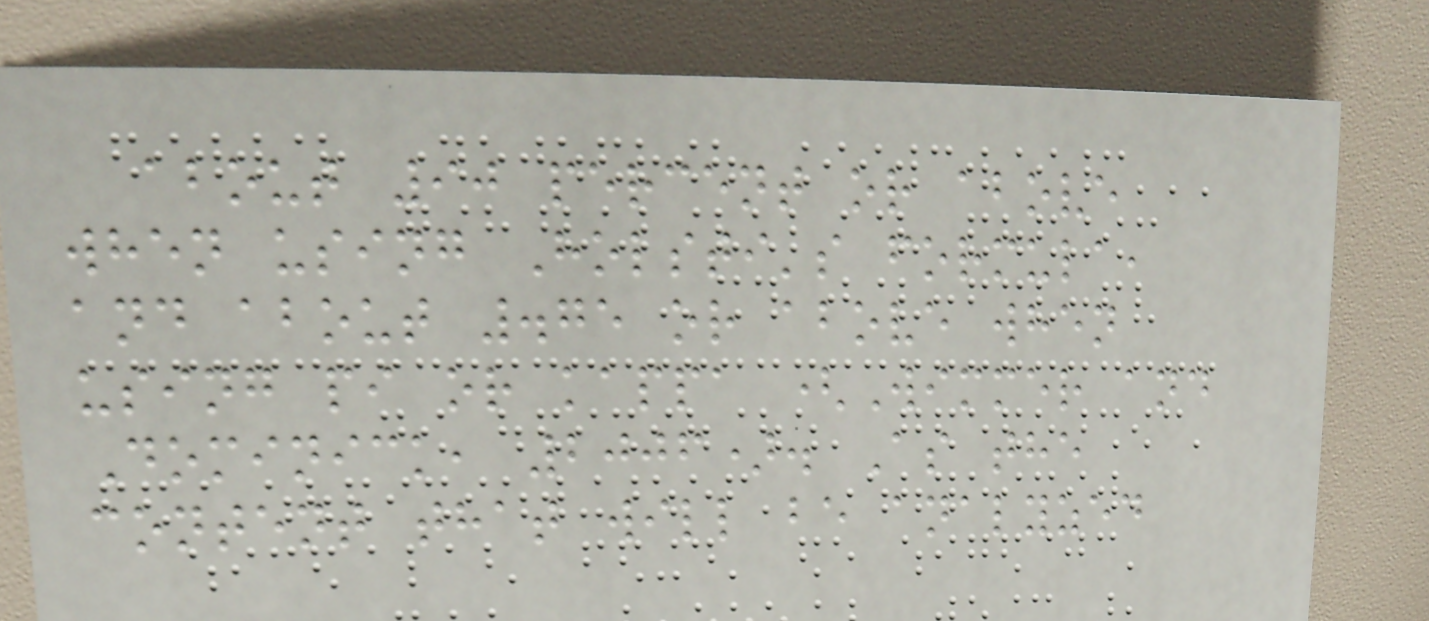about 90 percent or above
when using Holsti's formula,
and about .75 or above when
using pi or kappa (Wimmer and
Dominick, 2006). As the
content that will be analyzed
